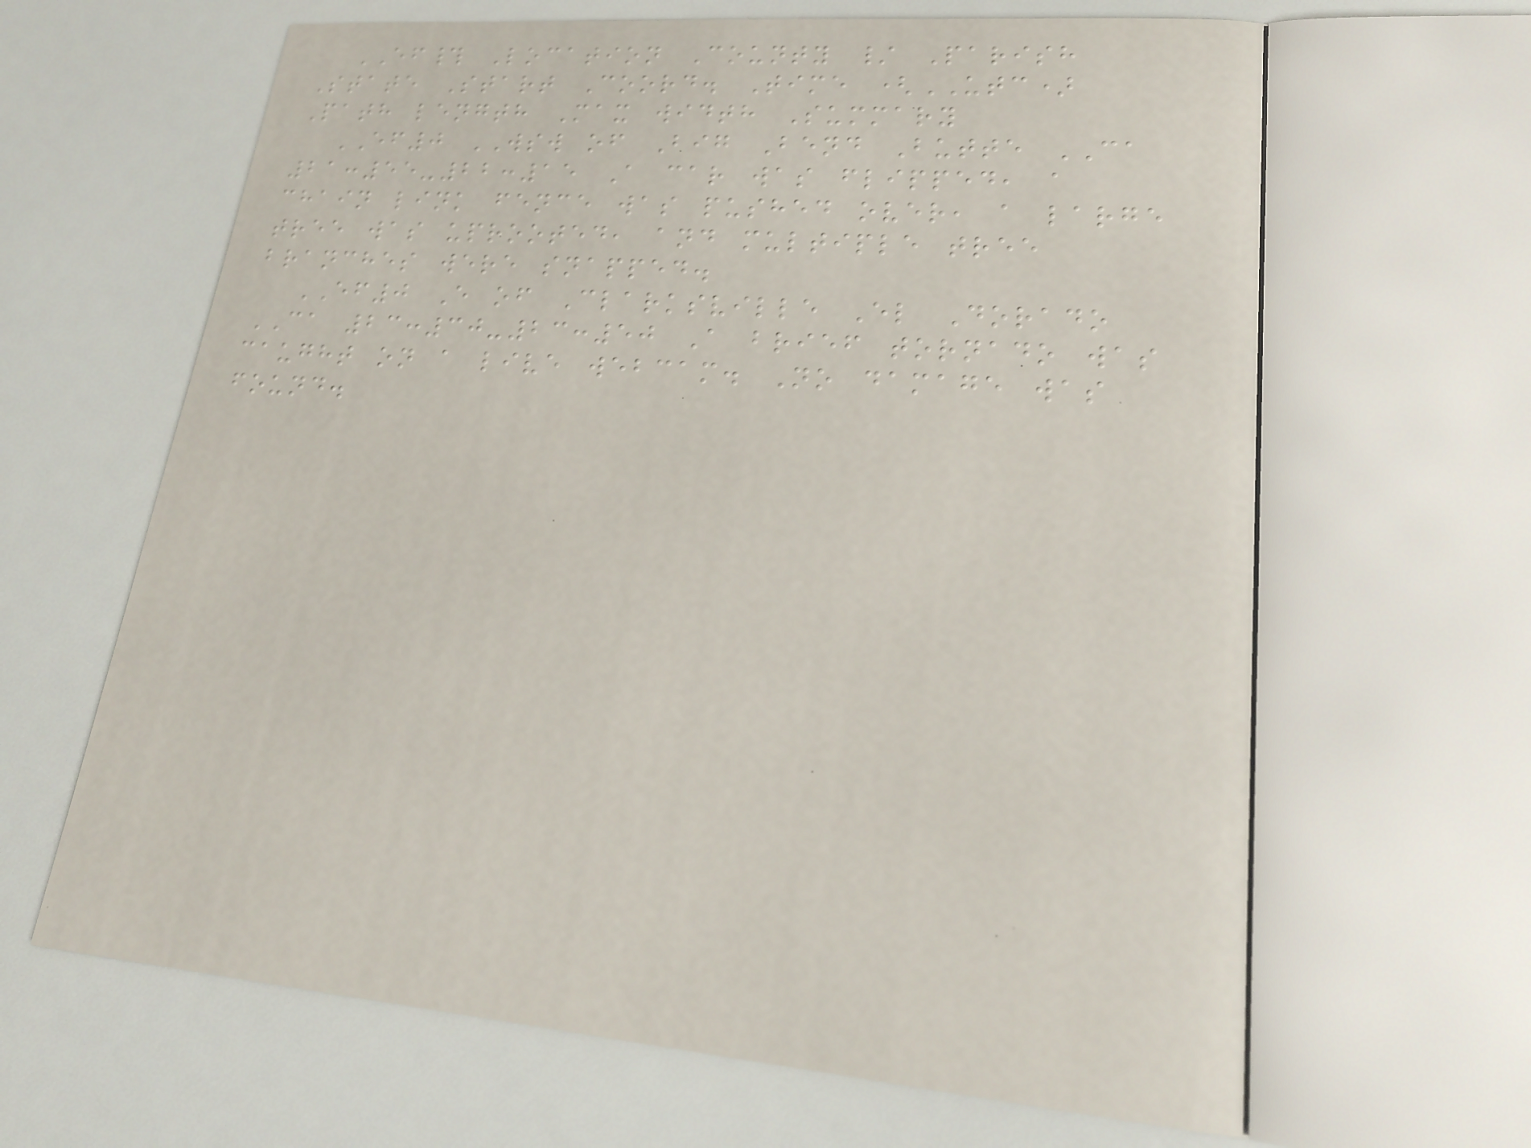EF# Location County / Parish
State Start Coord. Time (UTC)
Path length Max width Summary
EF0 WSW of Big Bend Butte CA
21:55-22:15 A car was flipped, a
chain link fence was pushed over, a large
tree was uprooted, and multiple tree
branches were snapped.
EF0 E of Clarksville El Dorado
CA 23:30-23:50 A brief tornado was
caught on a live webcam. No damage was
found.
